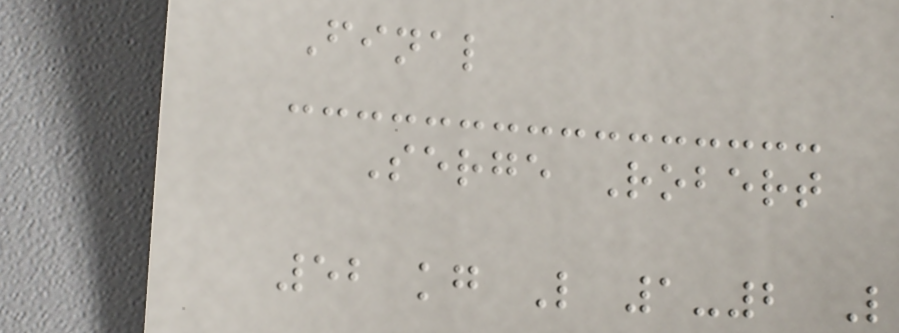Final
Serge Robert
52 kg L 1-2 L
